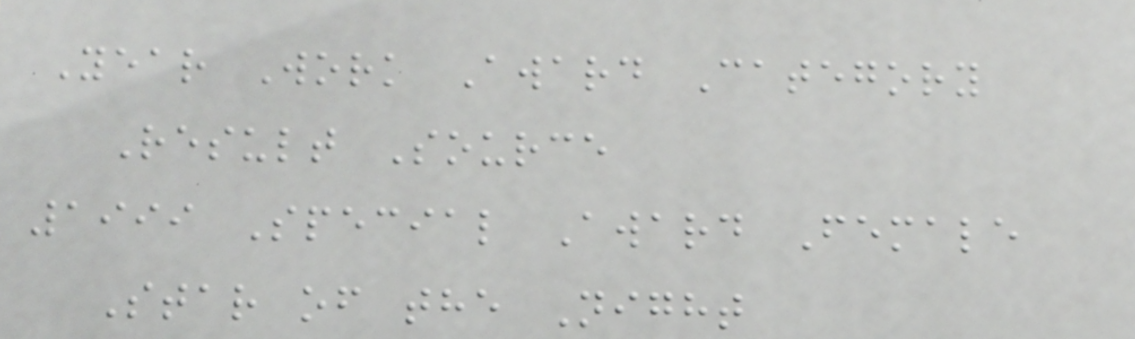Year Work Award Category
Result Source
1999 Special Award Female
Star of the Night
